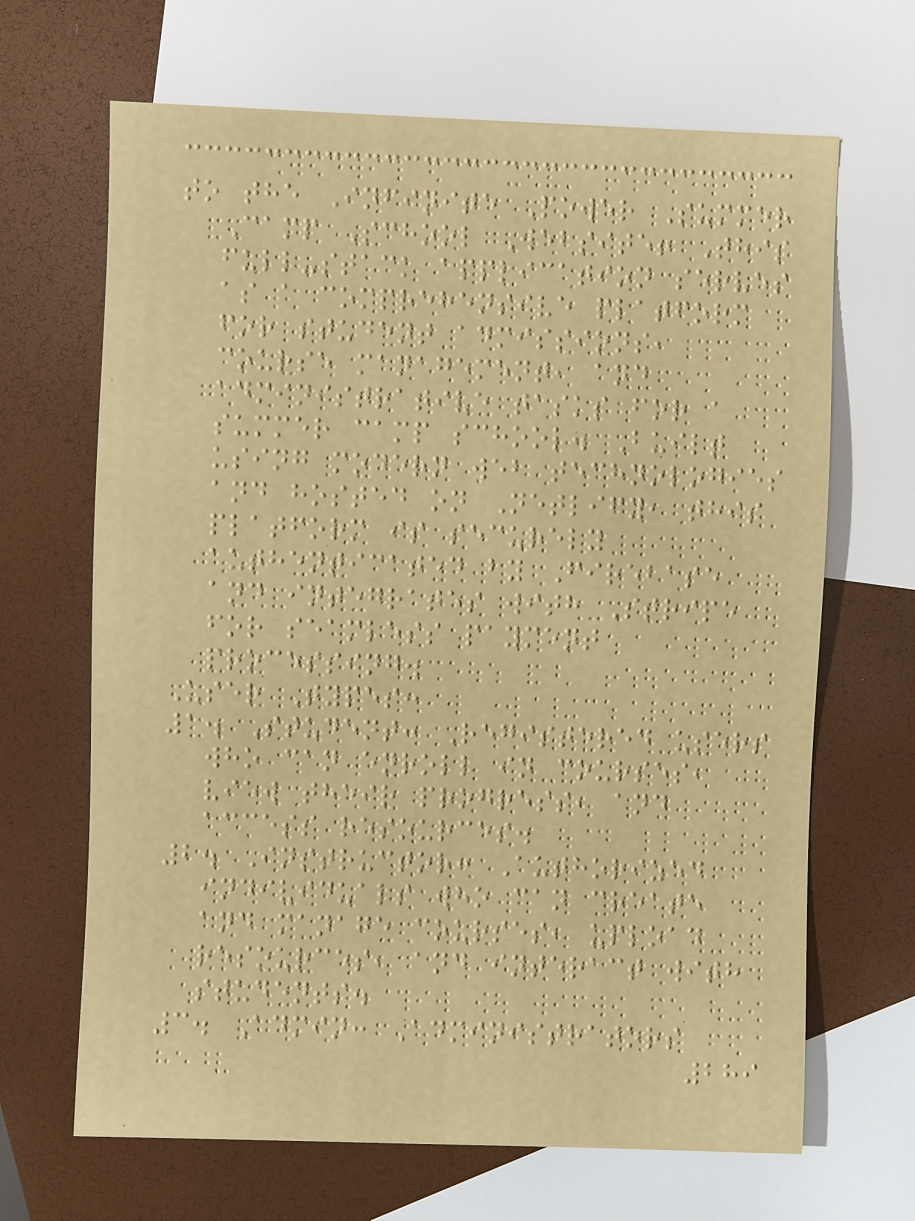to the Infinite Power Summer
Camp School Website! This
full-stack application serves
as a comprehensive platform
for student admissions,
course management, and
administrative tasks for a
summer camp school. Built
using modern web technologies
and hosted on Netlify, this
platform is securely
authenticated by Firebase
and integrates with Stripe
for seamless payment
processing.
User Types:
1. Student: Registered users
who can enroll in courses,
view their progress, and
access resources.
2. Instructor: Authorized
individuals who can create
and manage courses, upload
resources, and interact with
students.
3. Admin: Administrators
289
